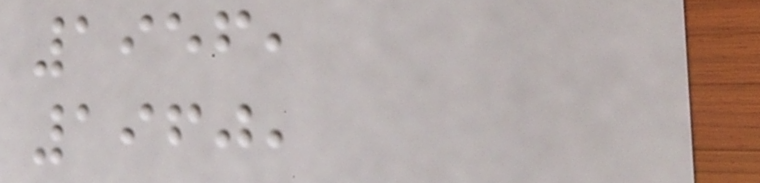1956,
1960,
